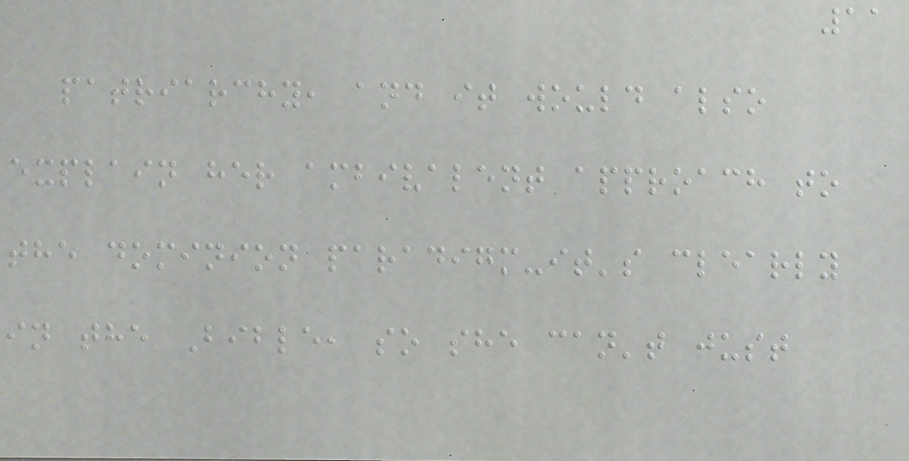11
patriarchy, and it would also
explain her ambivalent approach to
the dominion paradigm-it's clearly
in the Bible, so she can't just
